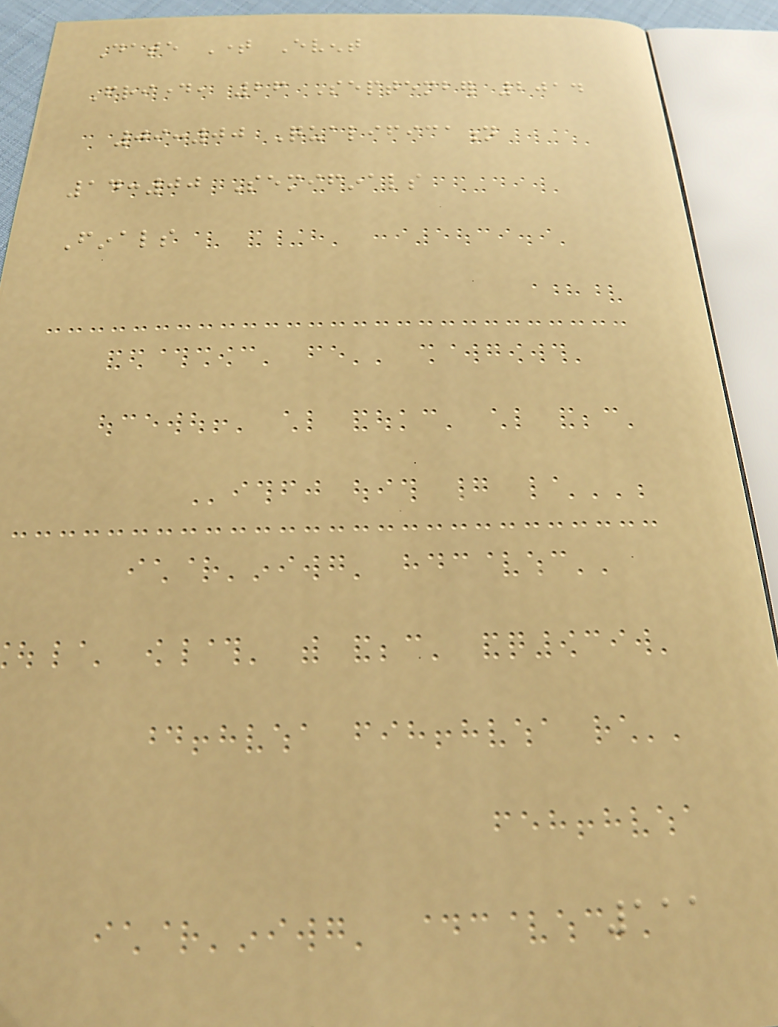Date Time Event
Friday, 26 September 2014
09:00 Qualification
14:00 Semifinals
Finals
111
